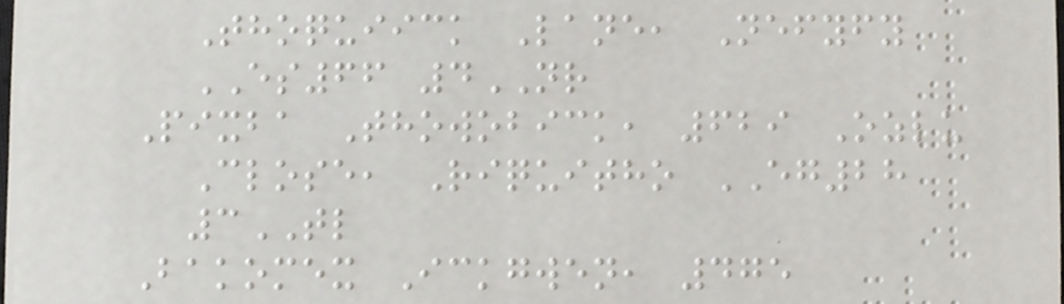Thoquiick Lane, Nefyfy
ES66 4NR
Pixba Thowobick, 629 Ozlu
Close, Riquitho EG28
3TL
Bakomex Ickgwen, 475
